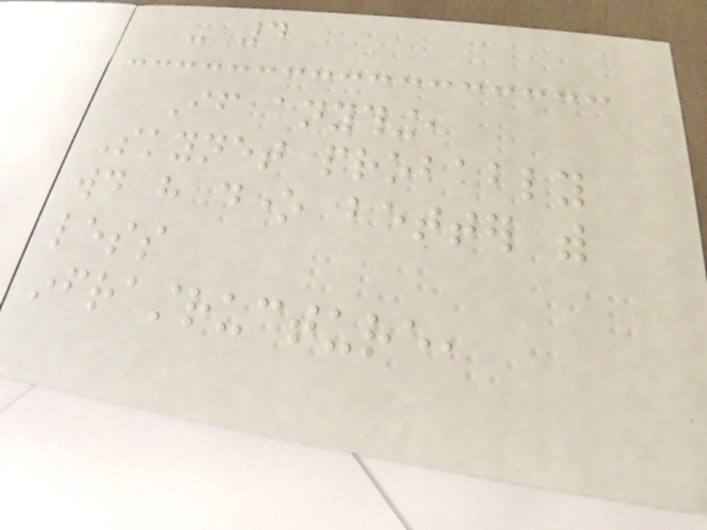- 4
If anything,
Skynet probably
would have done better with
less
infrastructure,
